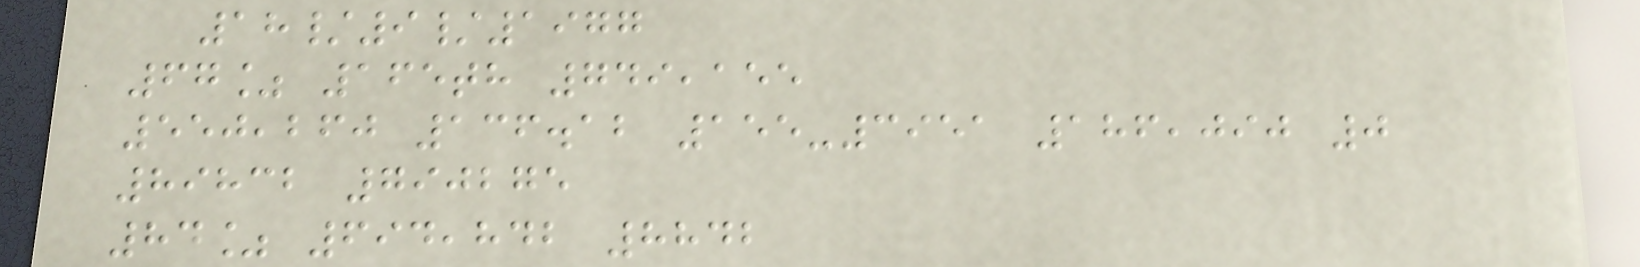18/9/1977
67% 165th 749,155
550,260 136.12 155-3951 186,090 0
89832 790275
84% 694,842 8842
